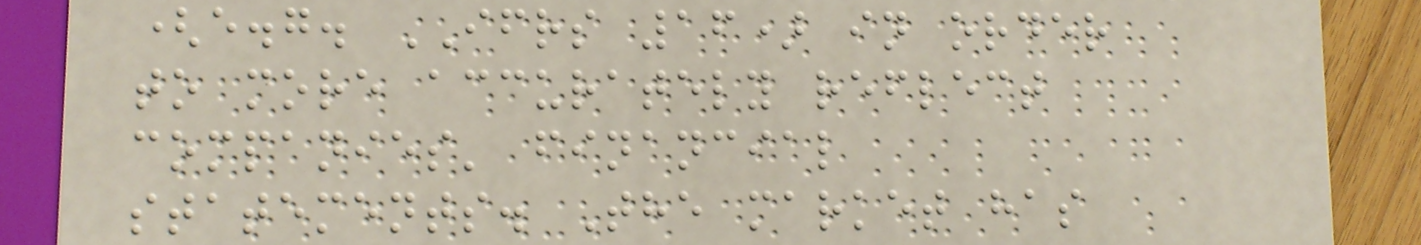(e.g. IFRS 16) in order
to more accurately reflect
companies' financial
statements. The market has
